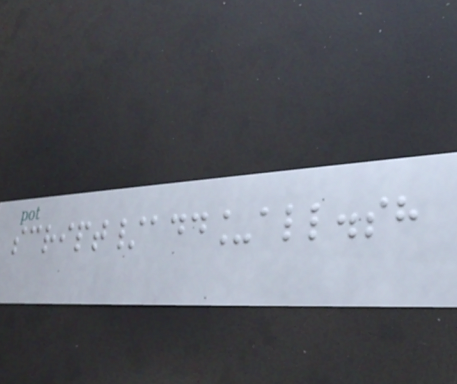script/add_all.sh
